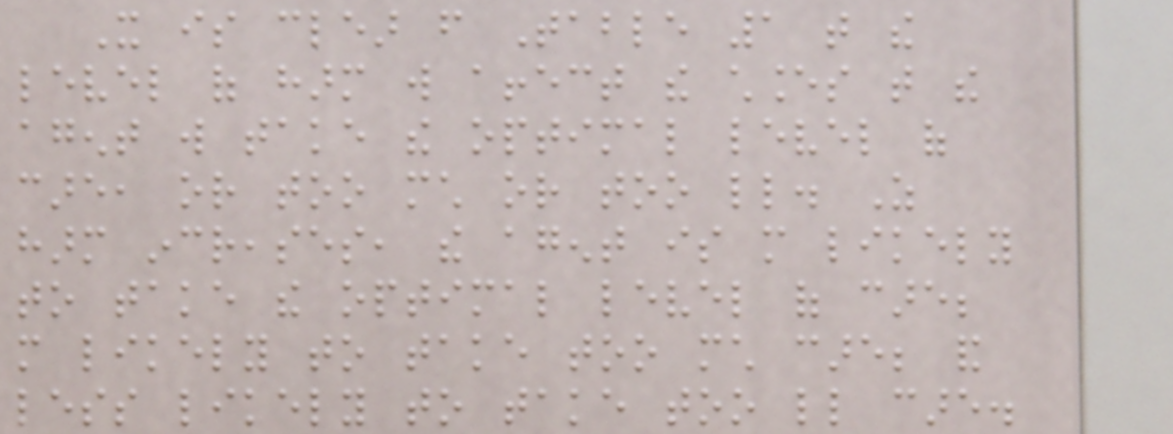It is clear from Table 1 that the
level of harm will affect the chances that the
agent will take the optimal level of
care, or too much or too little. As
harm increases, the agent is more likely
to take the optimal level of care;
more likely to take too much care; and
less likely to take too little care.
